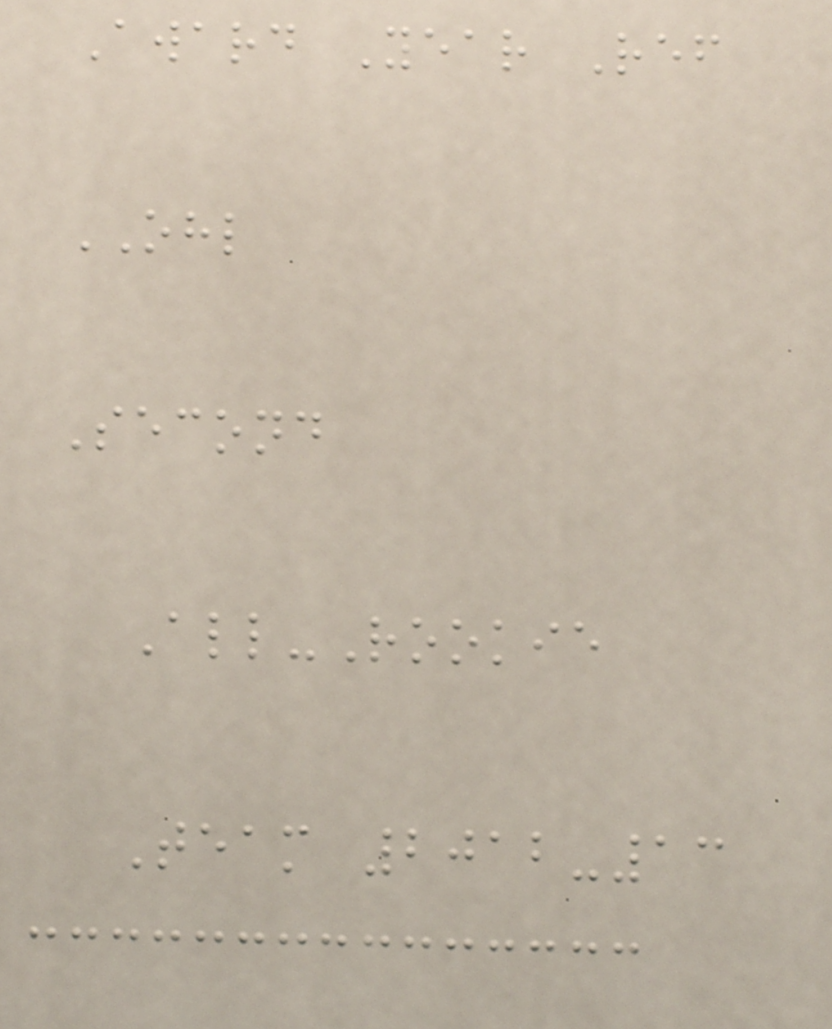Award Year Ref
OHL
Second
All-Rookie
Team 2012-13
